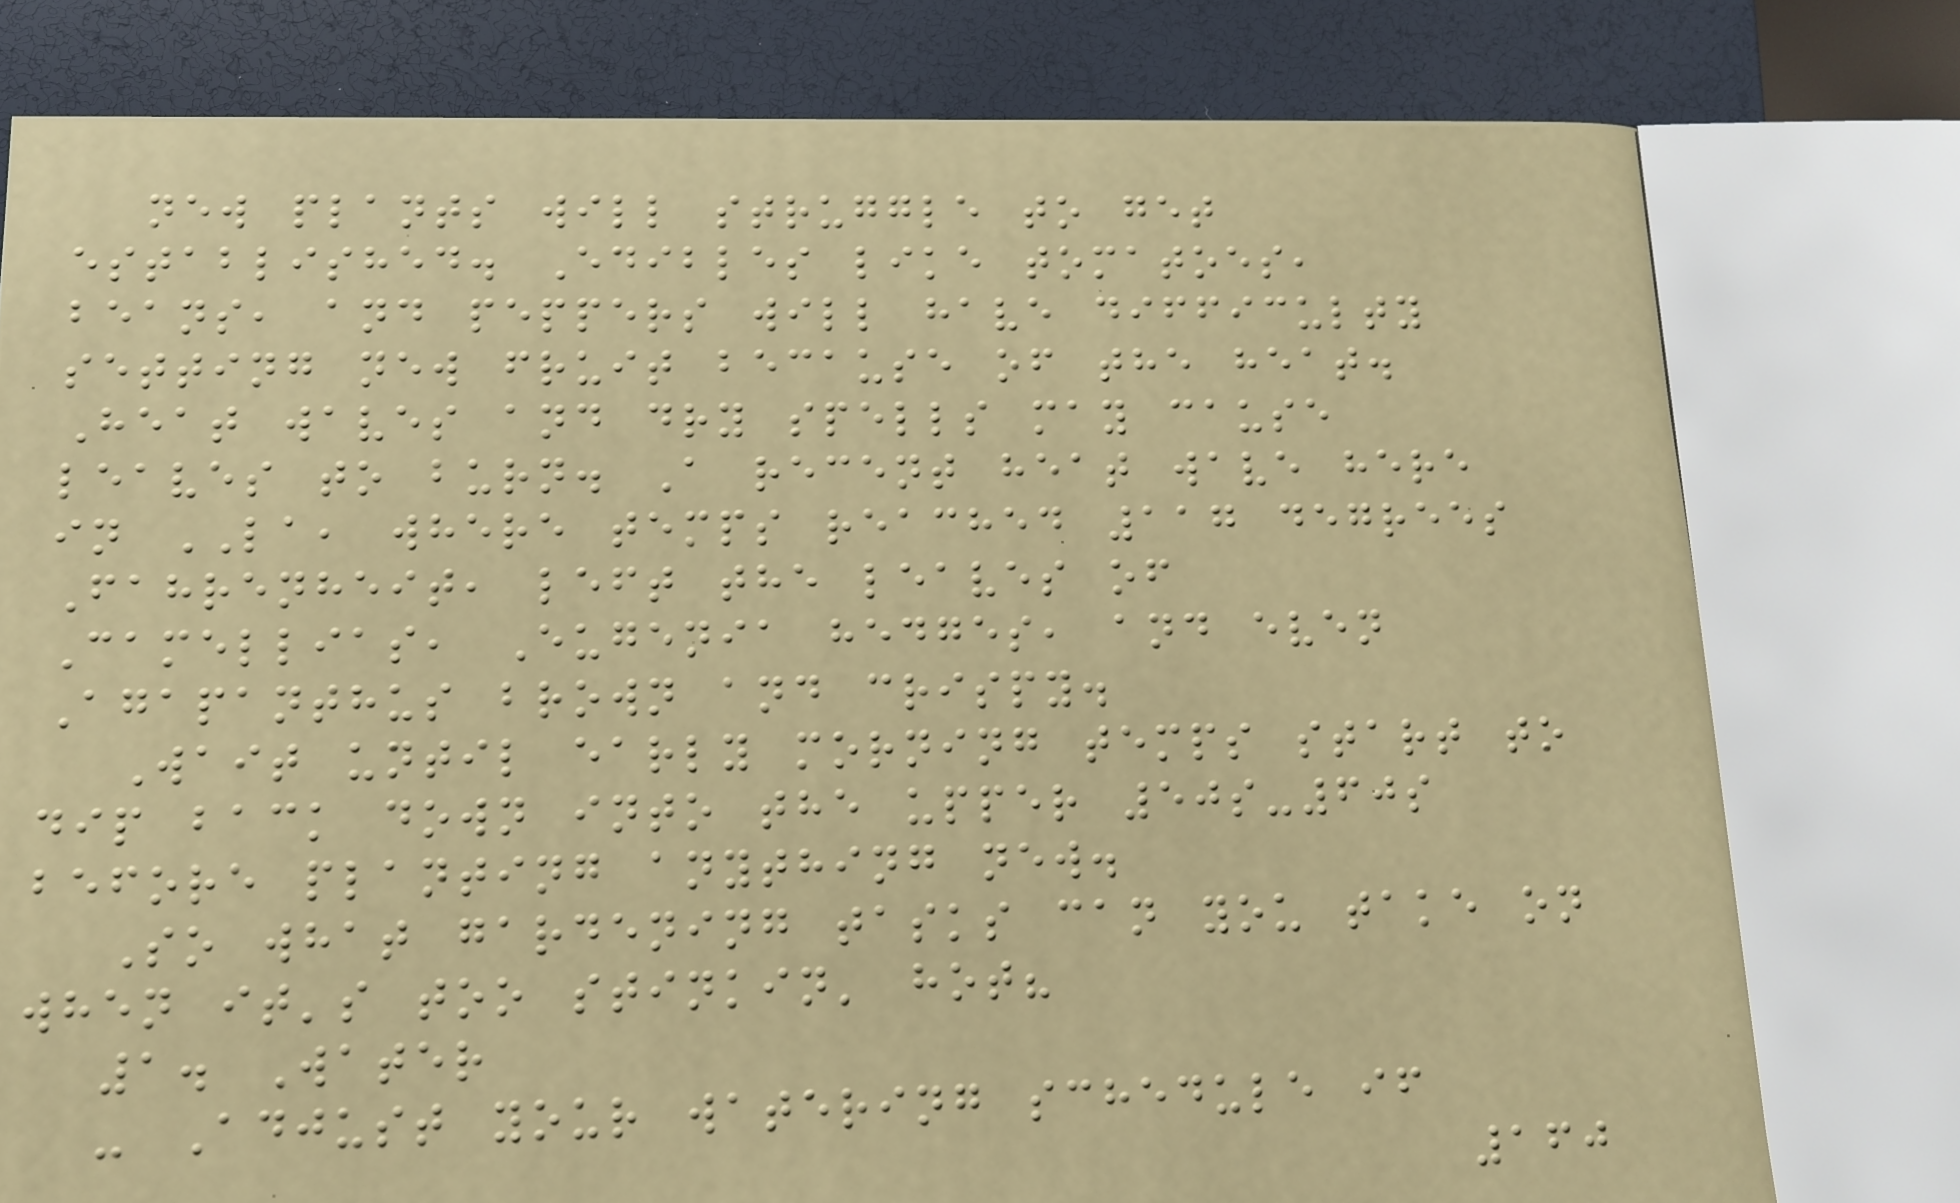new plants will struggle to get
established. Edibles like tomatoes,
beans, and peppers will have difficulty
setting new fruit because of the heat.
Heat waves and dry spells may cause
leaves to burn. A recent heat wave here
in LA, where temps reached 117 degrees
Fahrenheit, left the leaves of
Camellias, Eugenia hedges, and even
Agapanthus brown and crispy.
Wait until early morning temps start to
dip back down into the upper 50s-60s
before planting anything new.
So what gardening tasks can you take on
when it's too stinkin' hot?
1. Water
- Adjust your watering schedule if
160
